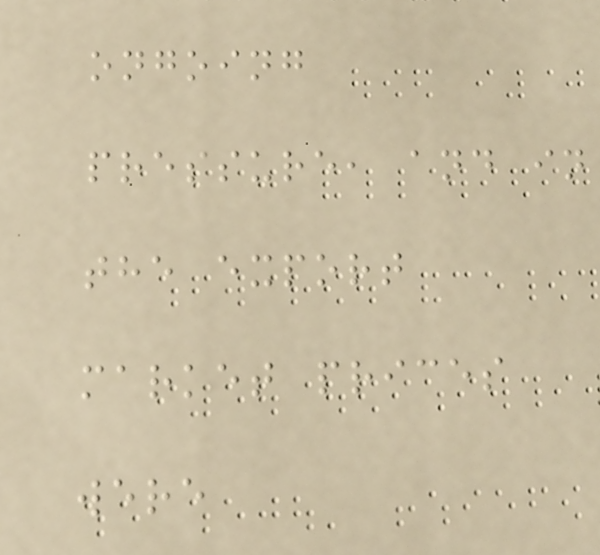ongoing
pressure, and in
the export
market prices
were
